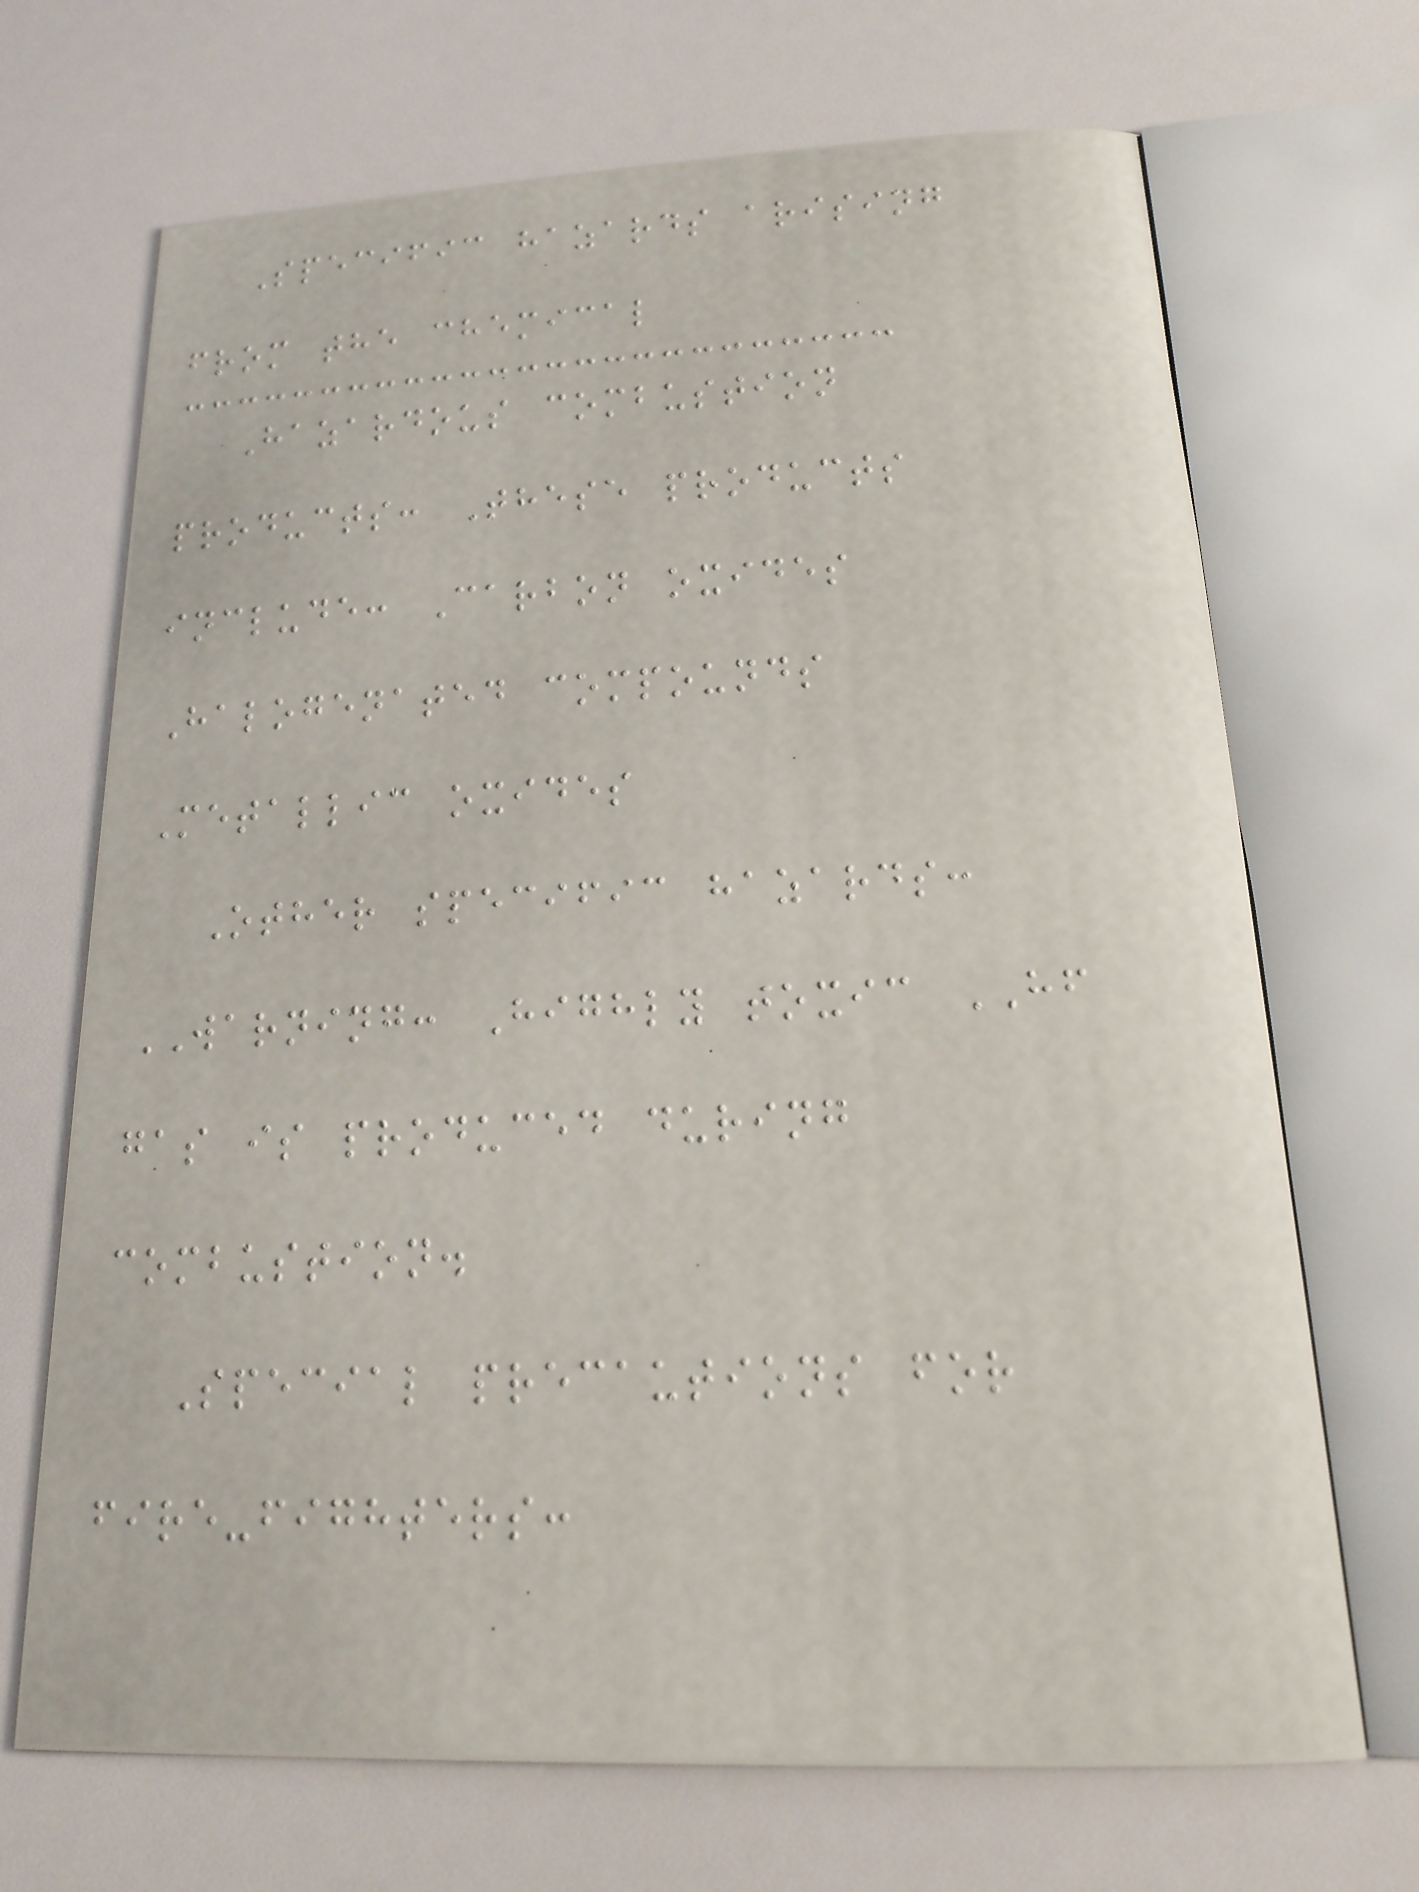Specific hazards arising
from the chemical
Hazardous combustion
products: These products
include: Carbon oxides
Halogenated compounds
Metallic oxides
Other specific hazards:
WARNING: Highly toxic HF
gas is produced during
combustion.
Special precautions for
fire-fighters:
